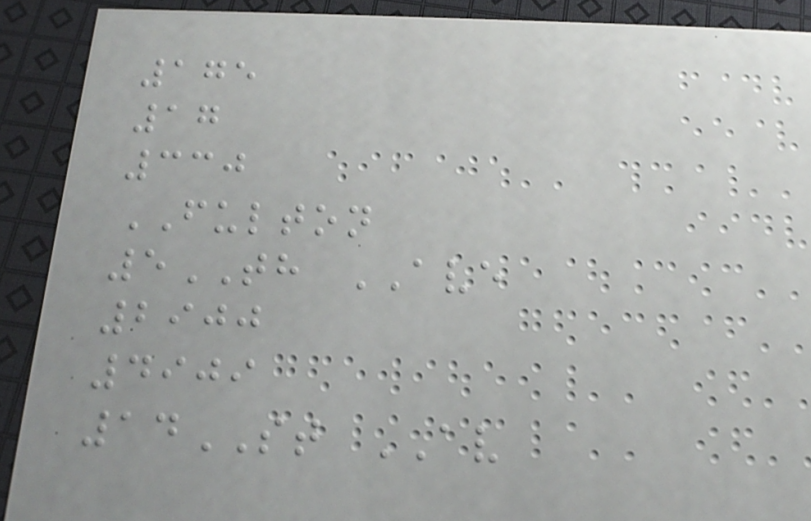175
17
330
FULTON
5TH AVE
2900
4909
14ST AV
